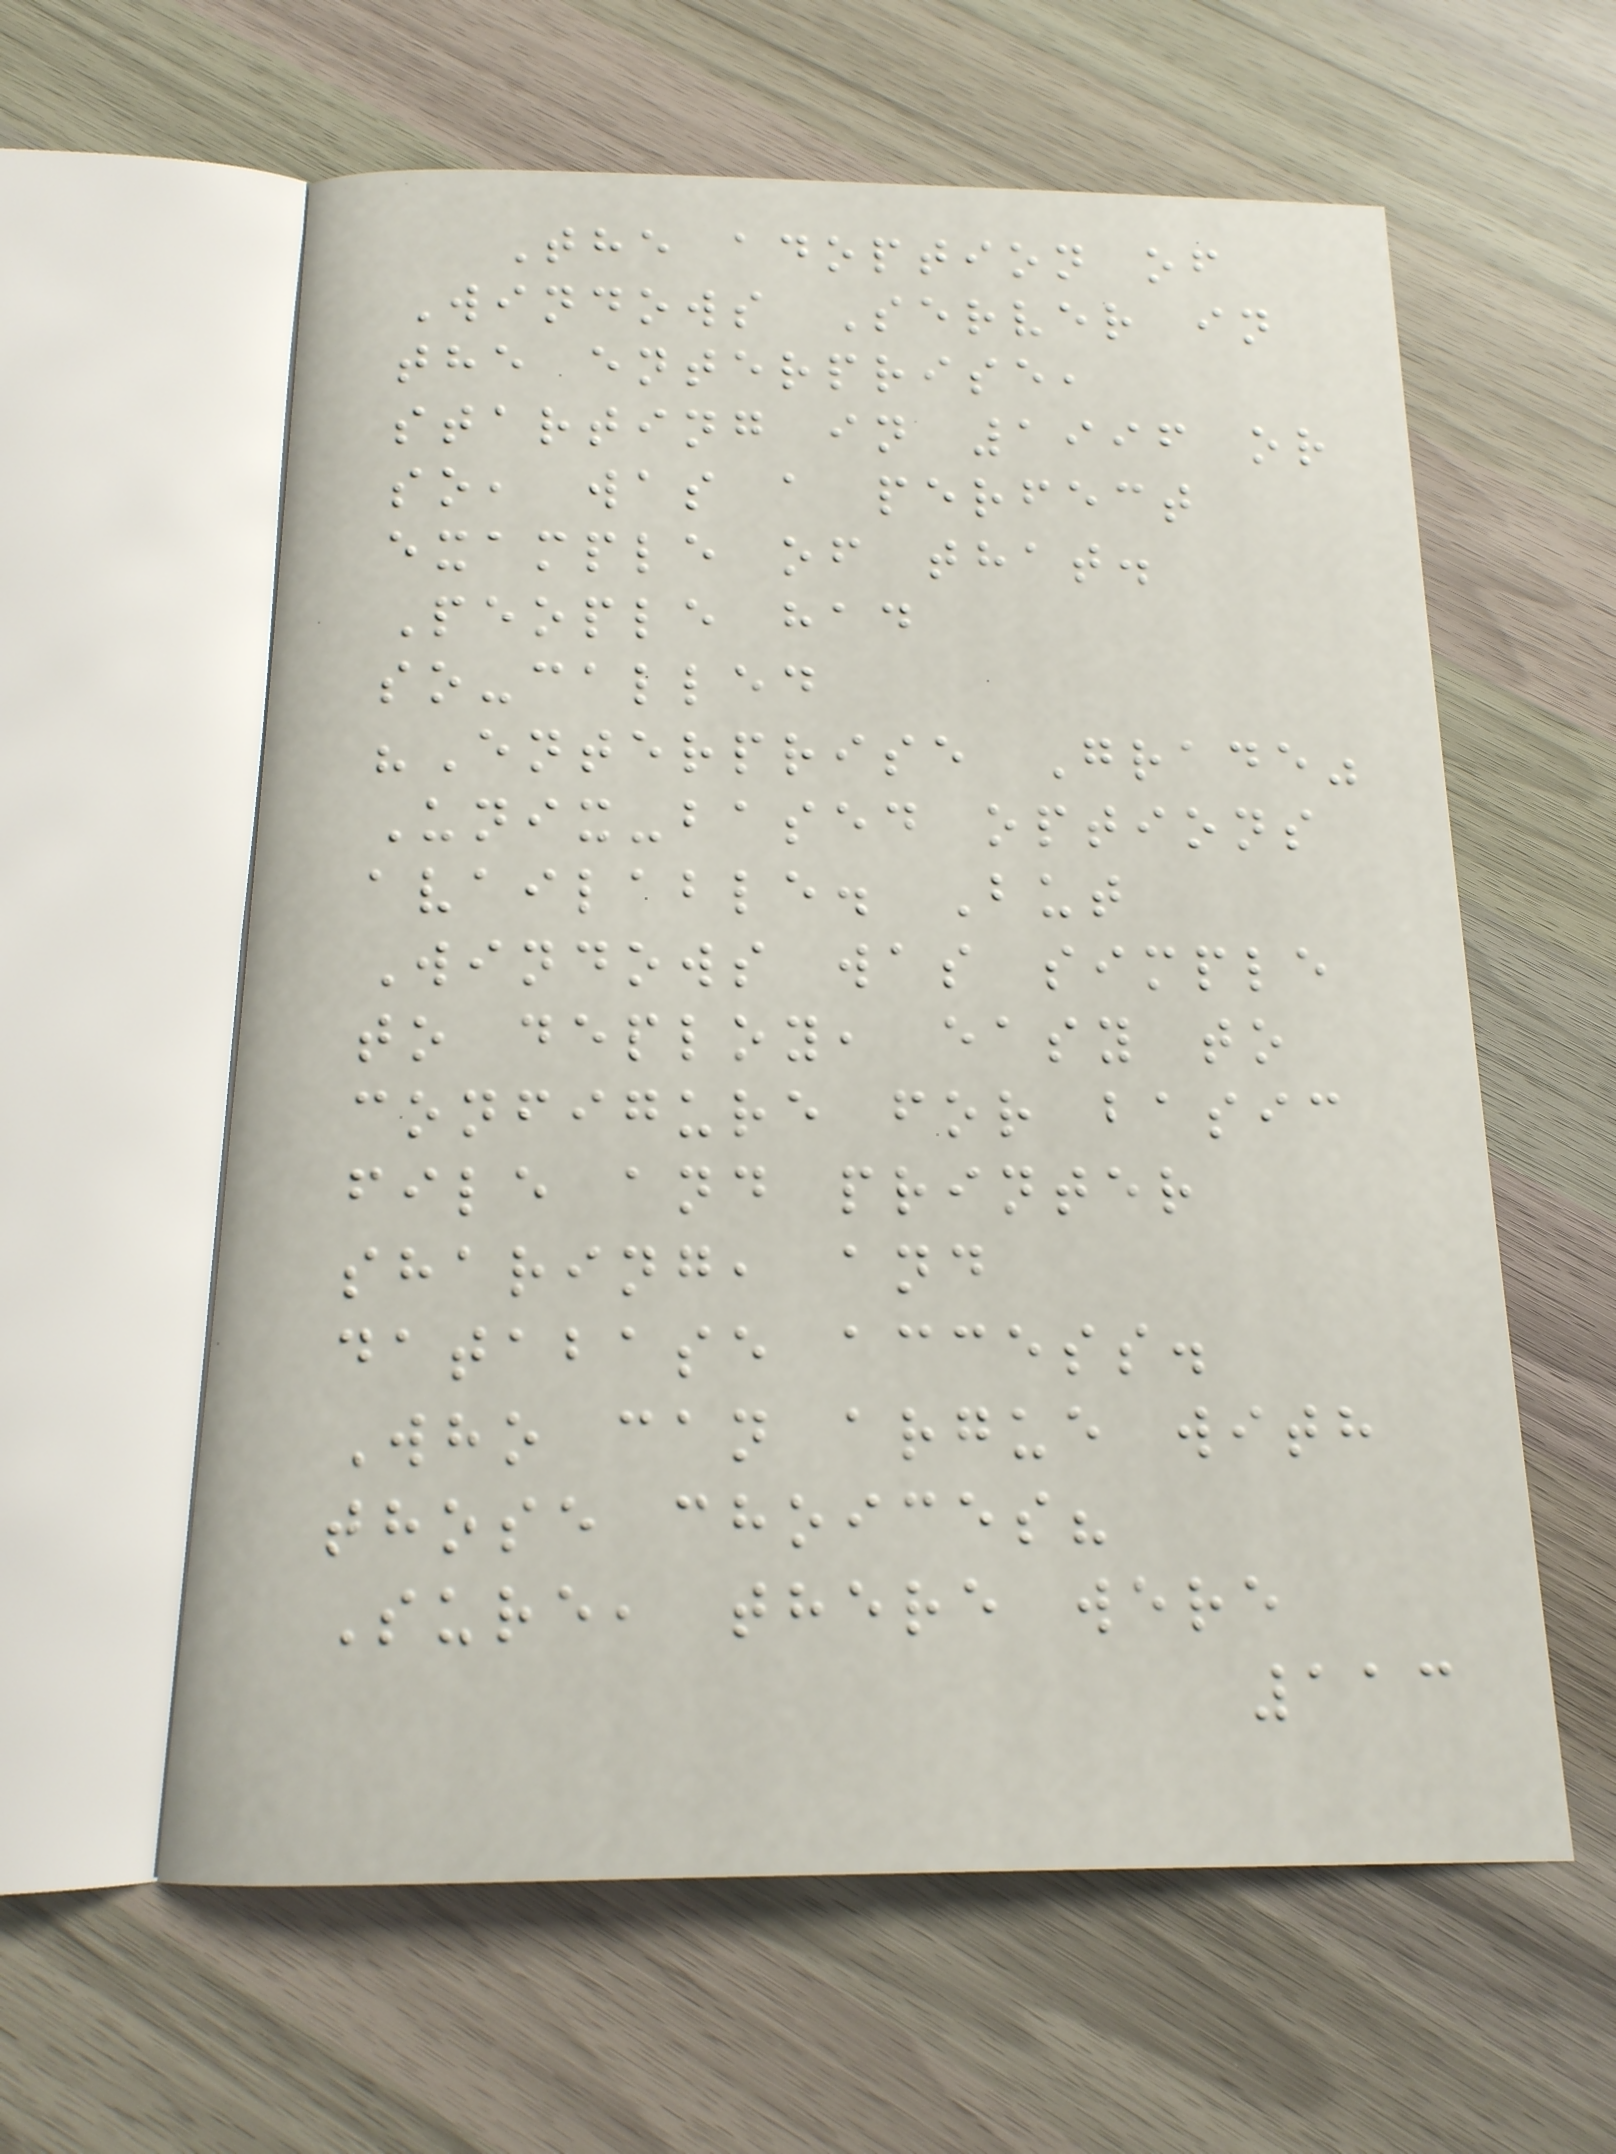The adoption of
Windows Server in
the enterprise,
starting in 1996 or
so, was a perfect
example of that.
People had
so-called
"Enterprise Grade"
Unix-based options
available. But
Windows was simple
to deploy, easy to
configure for basic
file and printer
sharing, and
database access.
Who can argue with
those choices?
Sure, there were
113
